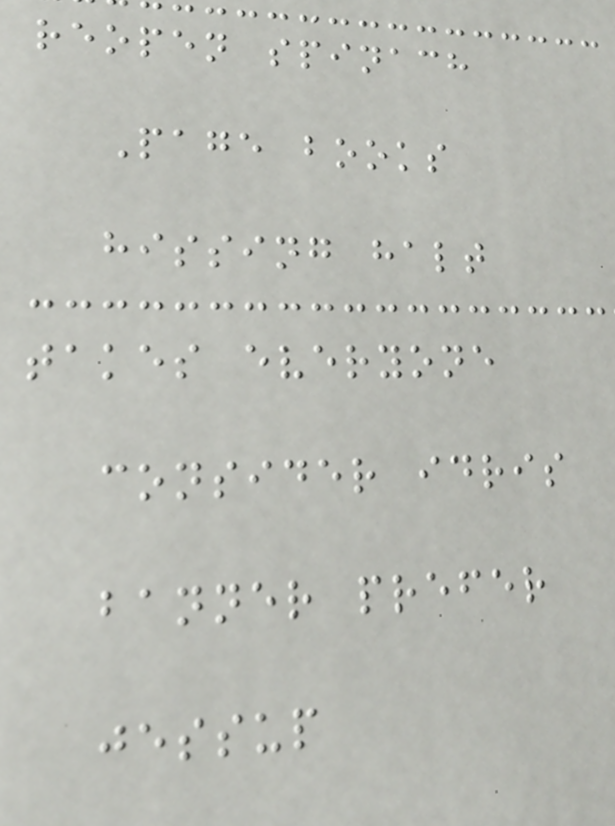reopen spinach
Page books
hissing halt
takes everyone
consider idris
banner prefer
jessup
